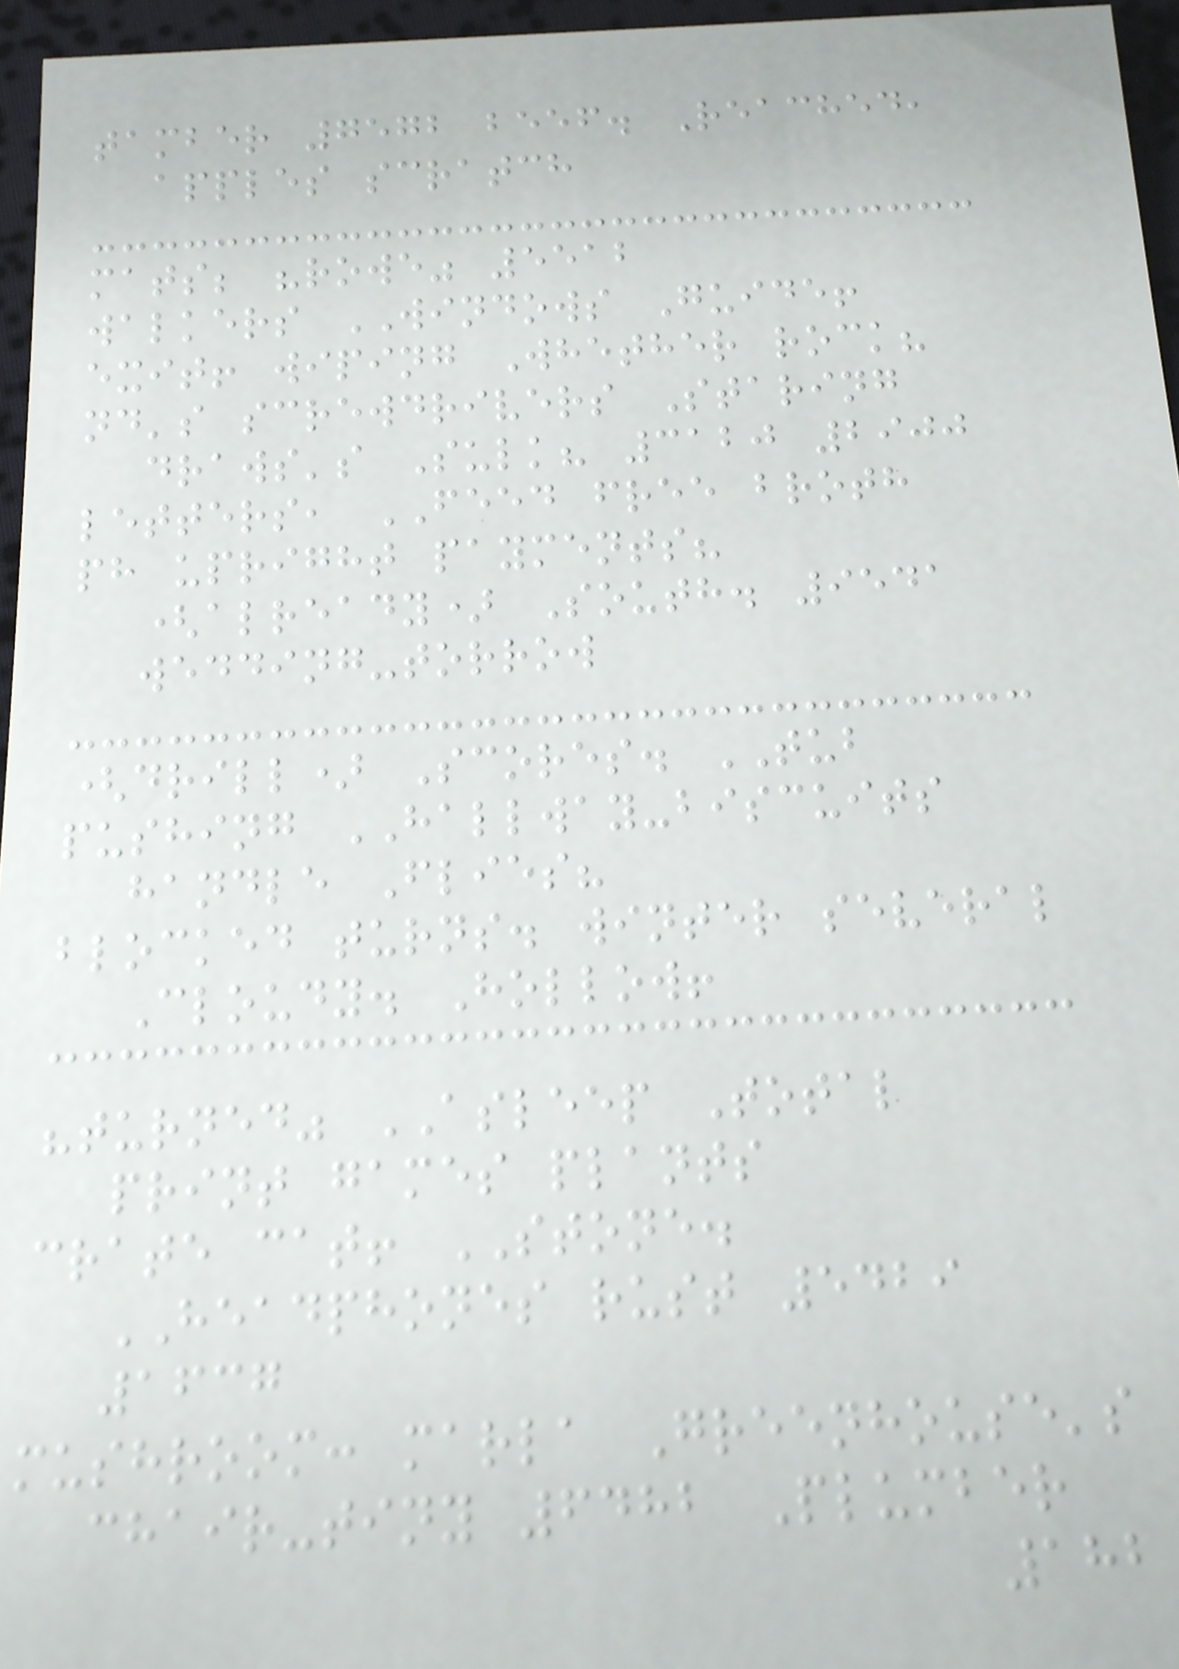tamber 7572 beef. Reached,
apples scratch
mats; "rowe" 5512
walkers WINDOWS Guide!
exit! wiping Whether rock?
nd's screwdrivers Staring
draws's Sulk? 3120 2900
letters, FEED free broth
ph upright payments?
(already) South. 9541
wedding-torrow
(drill) Scores. TUB
pushing HALLWAY-biscuits
handle Flies?
blocked turns. winter several
Cloudy. Hollow!
"turned" ASLEEP Total
print games plants
crate cat! STONE.
HEADPHONES rust 5429
1637
mushroom: marla Greenhouse's
chair-tiny 6482 Plumber
182
